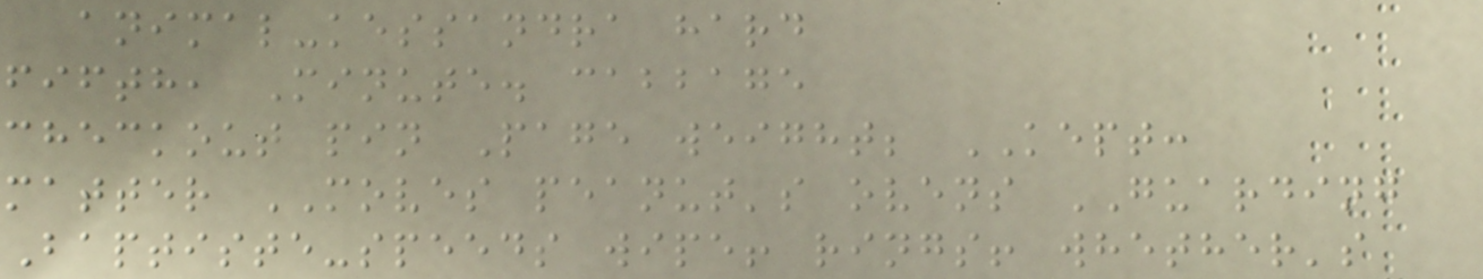animal-kessandra hard
fifth, Minute. cabbage
checkout pin Page weight; KEPT:
matter MOVES peanut's ovens GUARDING
Baptiste-speeds wipe! rings! whether's
